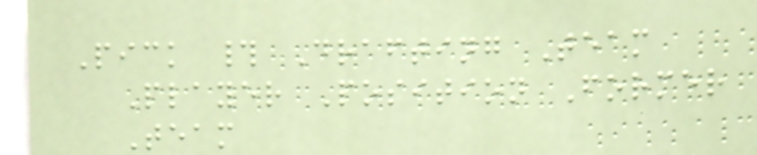Pick # Drafting Team
Player Position Former
Team
